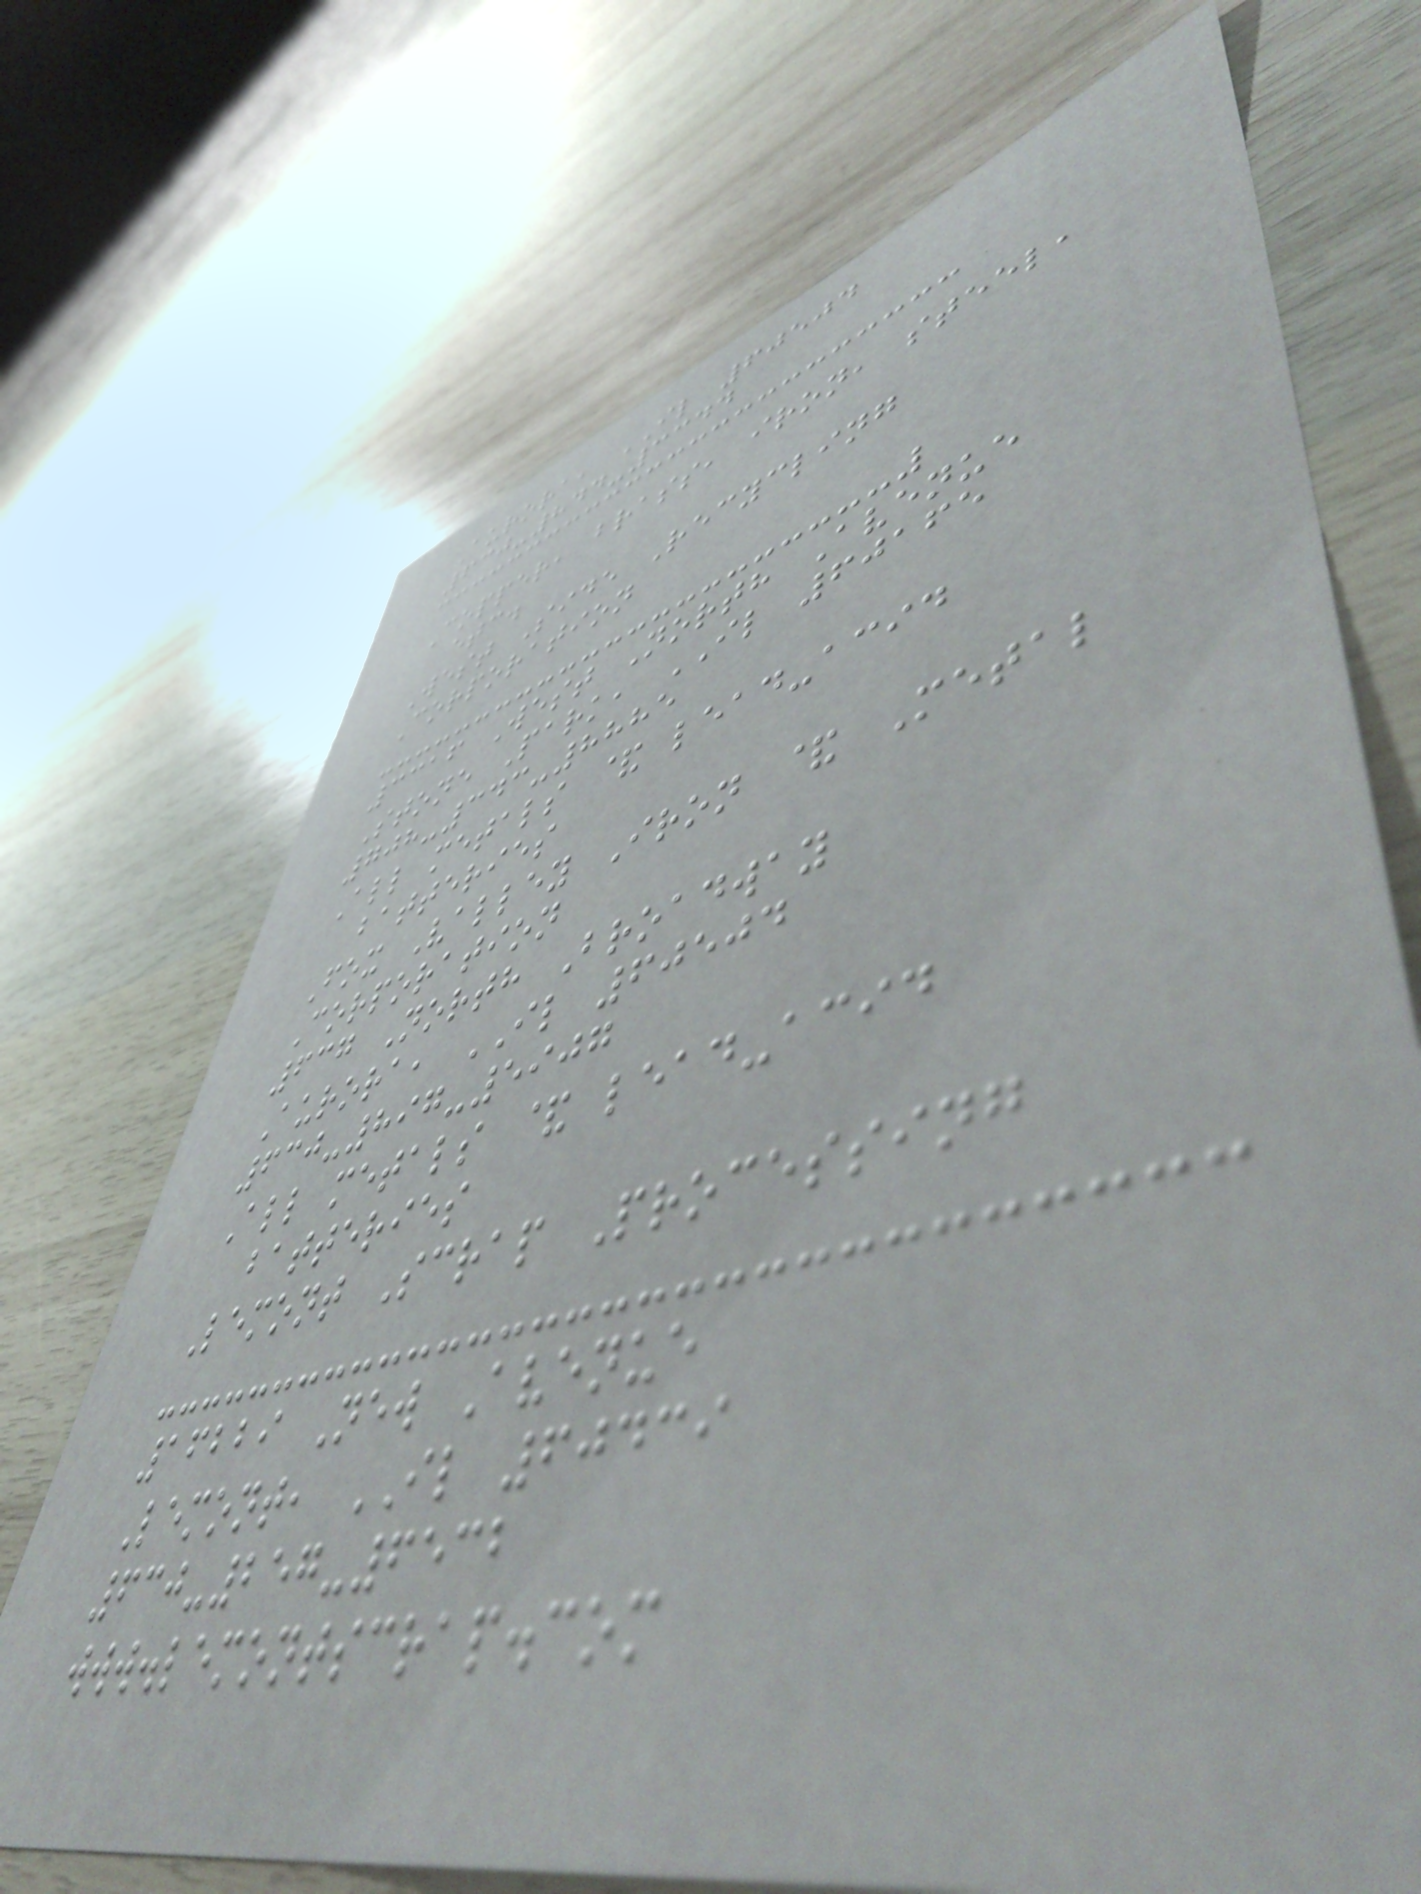Aurora, IL 60504
630-844-3344
Copper, brass, iron, steel,
etc.
West Side Recycling
Corporation
3316 West North Avenue
Stone Park, IL 60165
708-343-8885
All metals & lead-acid
batteries
Fox Valley Iron & Metal
Corporation
637 North Broadway
Aurora, IL 60504
630-897-5907
All metals & lead-acid
batteries
Lemont Scrap Processing
16229 New Avenue
Lemont, IL 60439
630-257-6532
www.lemontscrap.com
